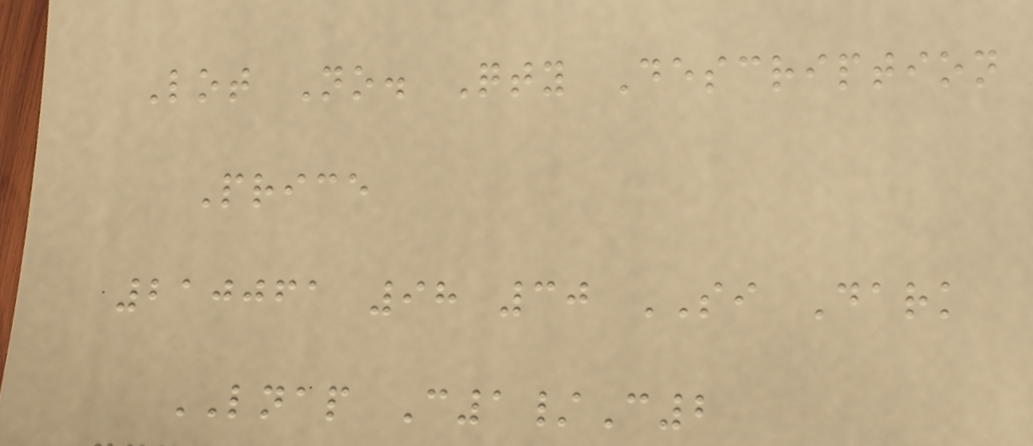Lot No. Qty Description
Price
210061 98 30 SI Dark
LNAP C1/C2
